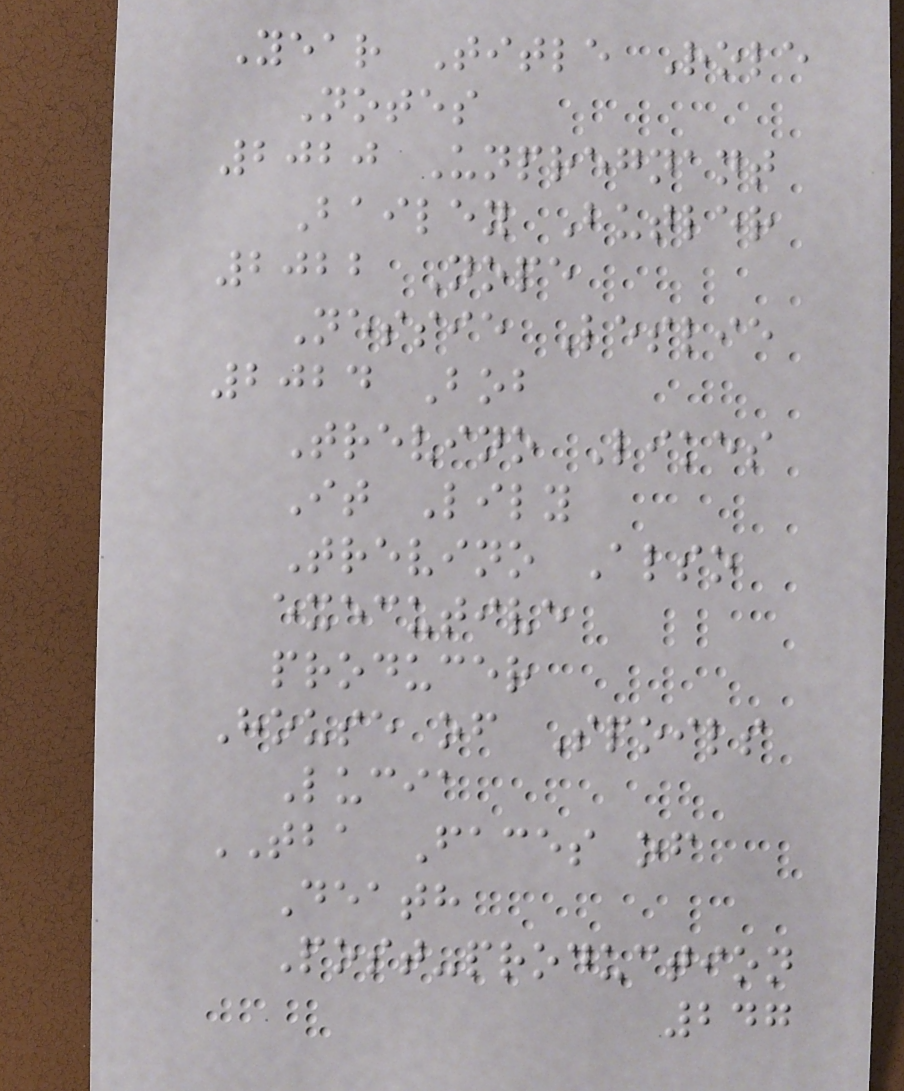Year Title Role
Notes
2020 Unpregnant
Bailey Butler
2022 Nope
Nessie Leslie
2024 Bob
Trevino Likes
It Lily
Trevino Also
executive
producer
House of Spoils
Lucia
TBA Faces of
Death
Post-production
247
